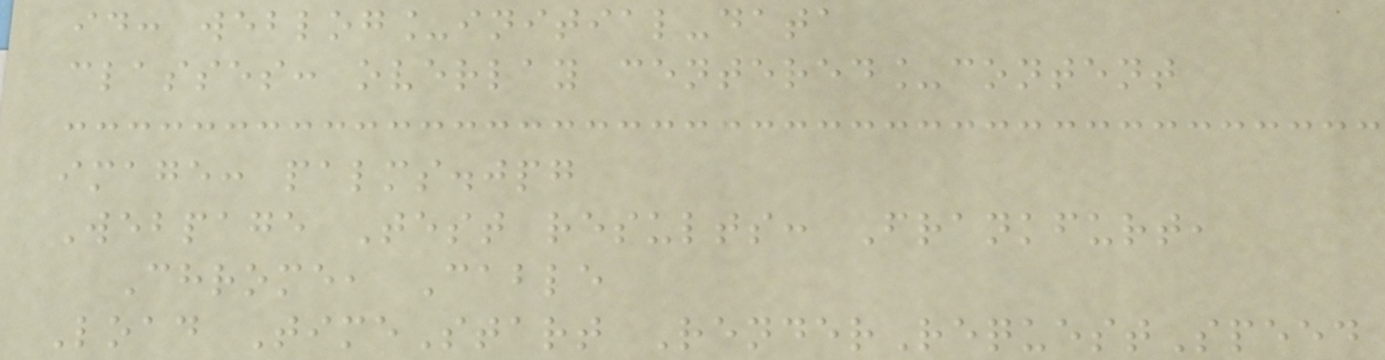id: weblog_initial-data
classes: overlay centered_content
image: palms.jpg
Webpage Test results: Frankfurt,
Chrome, Cable
Load TimeStart RenderRequestSpeed
